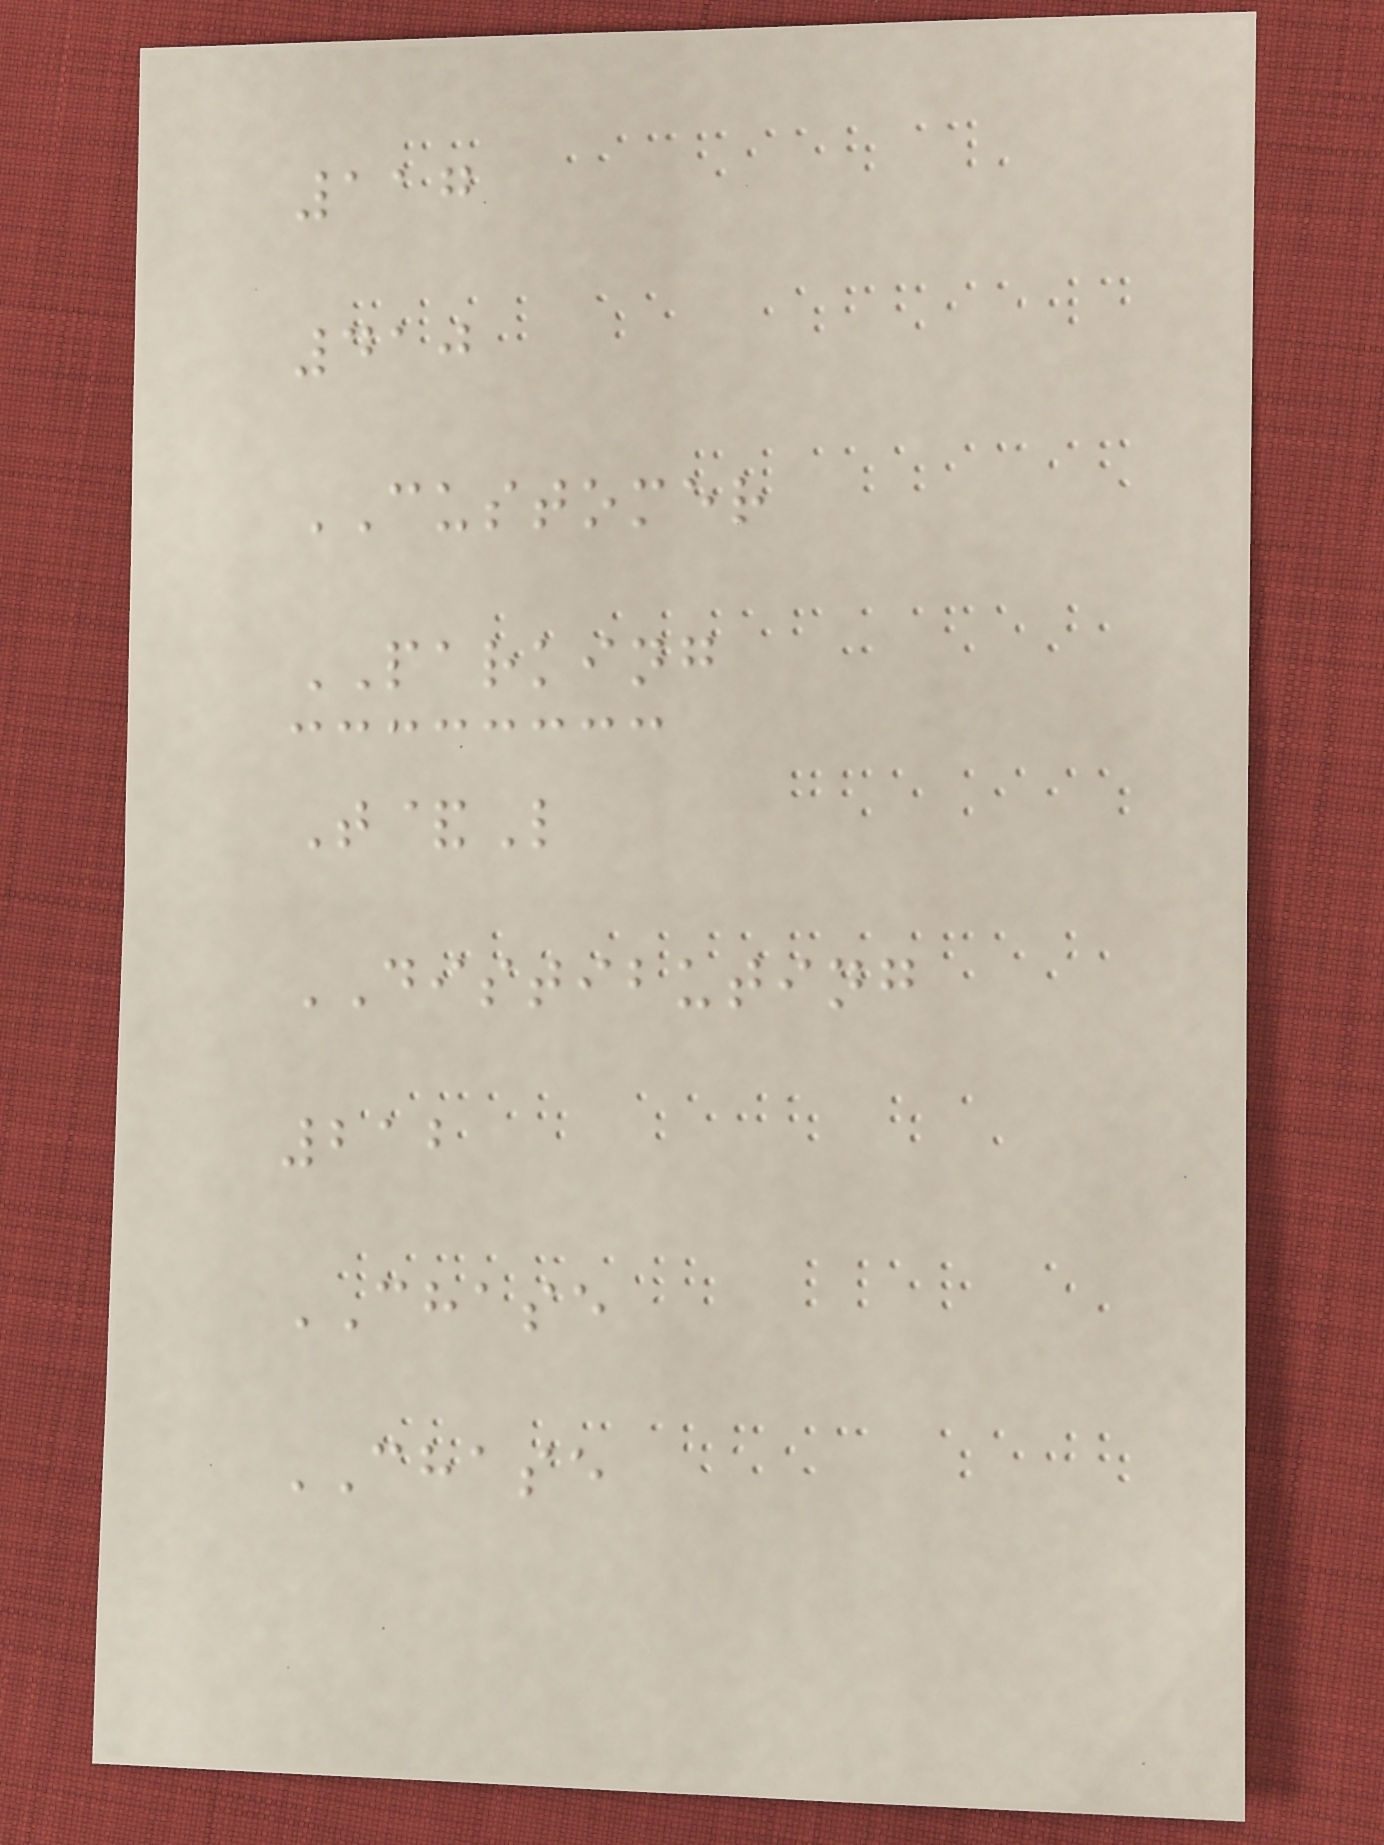117
410
CUSTOMER
PARKING
T&L
DISTIBUTING
212
CHASE
CHASE
